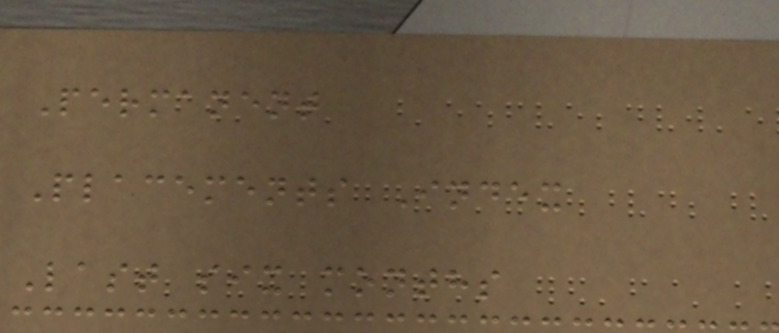Permanent
Placements Index
Last six months
